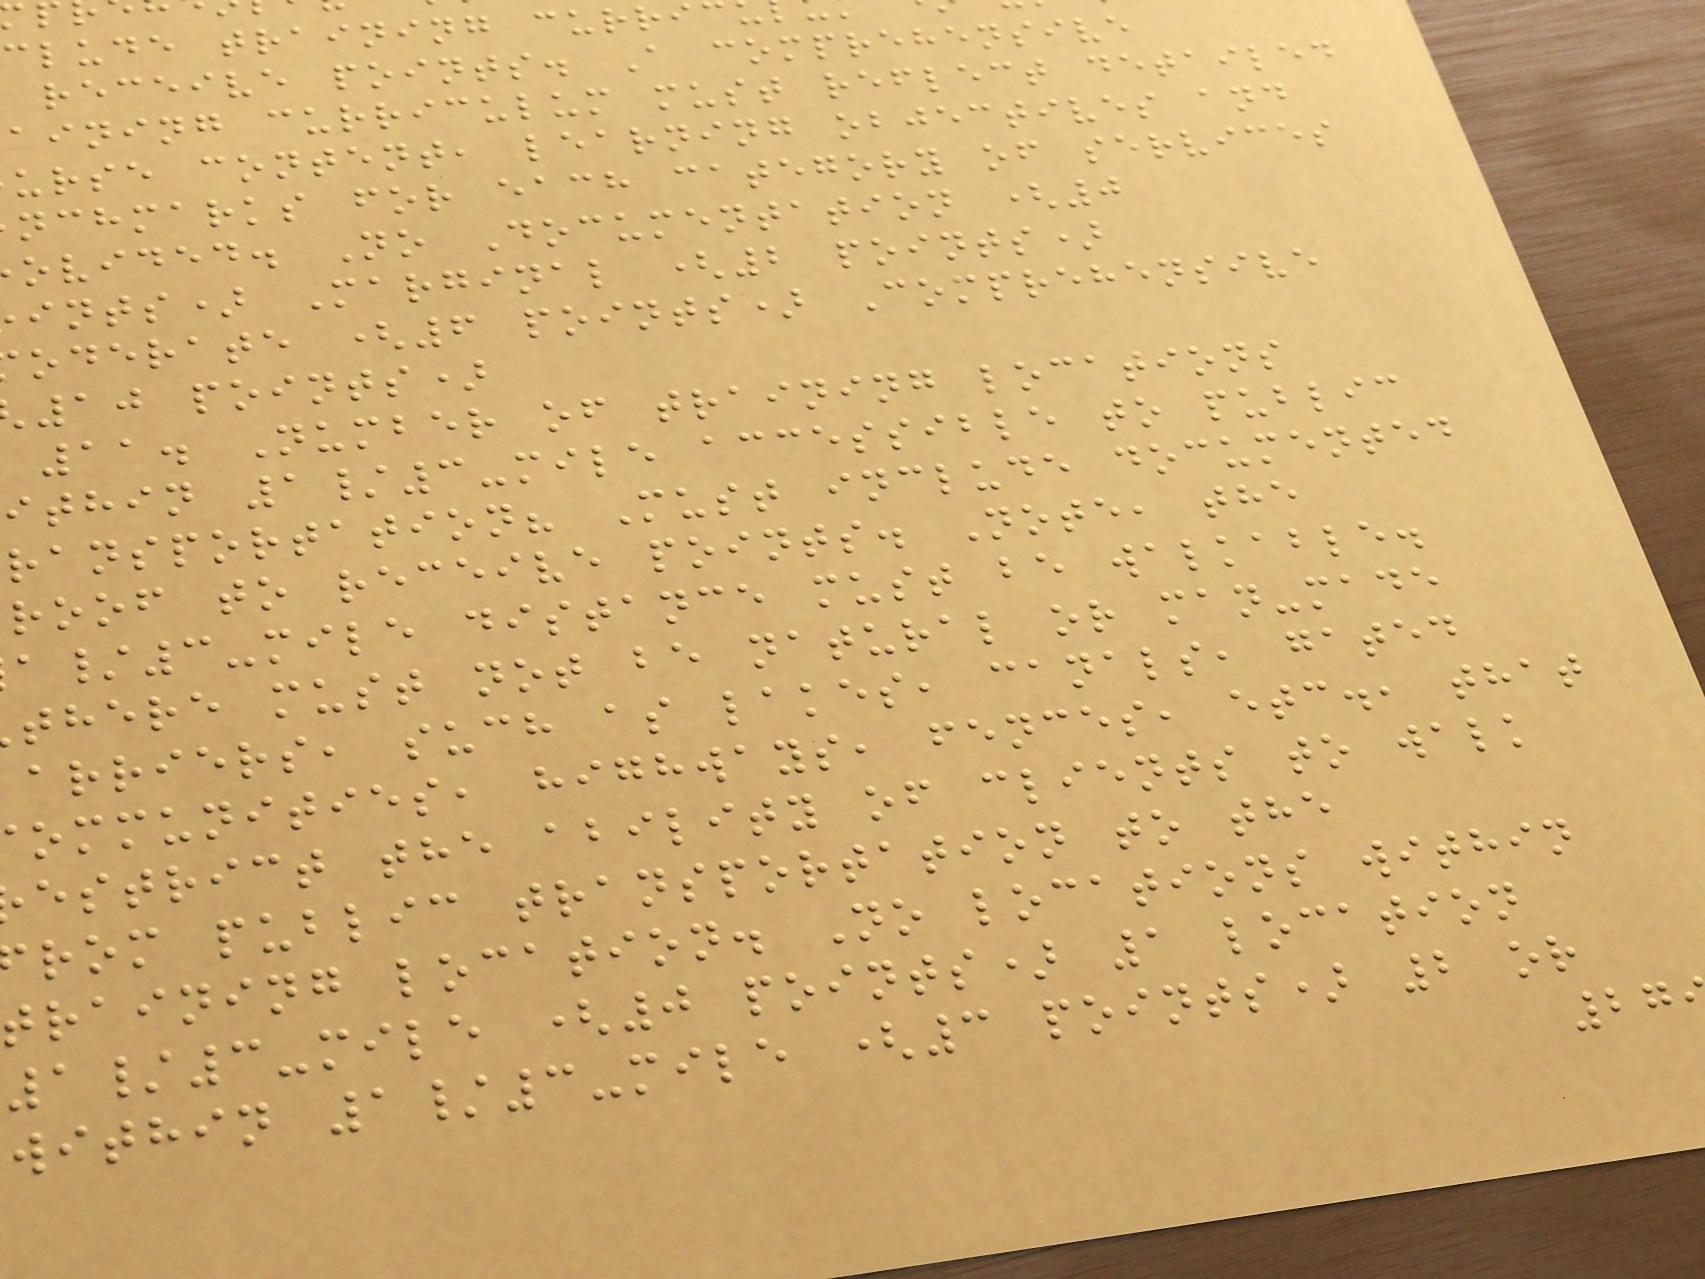clude training curri
receive points. A comprehensive
aining curriculum must reflect detailed
urse content, learning objectives and
nchmarks for each category of services
ovided. No Documentation (0
ints) Marginal (2 points)
oderate (6 points) Comprehensive
10 points)
11. Number of training locations
ithin 1/3-mile accessible to public
ransportation? Must include documented
roof to receive points. Note, the
/3-mile distance must be walkable.
there must not be natural or man-made
arriers, such as lakes, canals, gated
ommunities, highways, fences, etc., that
estrict the ability of clients to walk
rom public transportation to the
training location. No locations within
1/3-mile (0 points) 1 location
within 1/3-mile (3 points) 2 or
